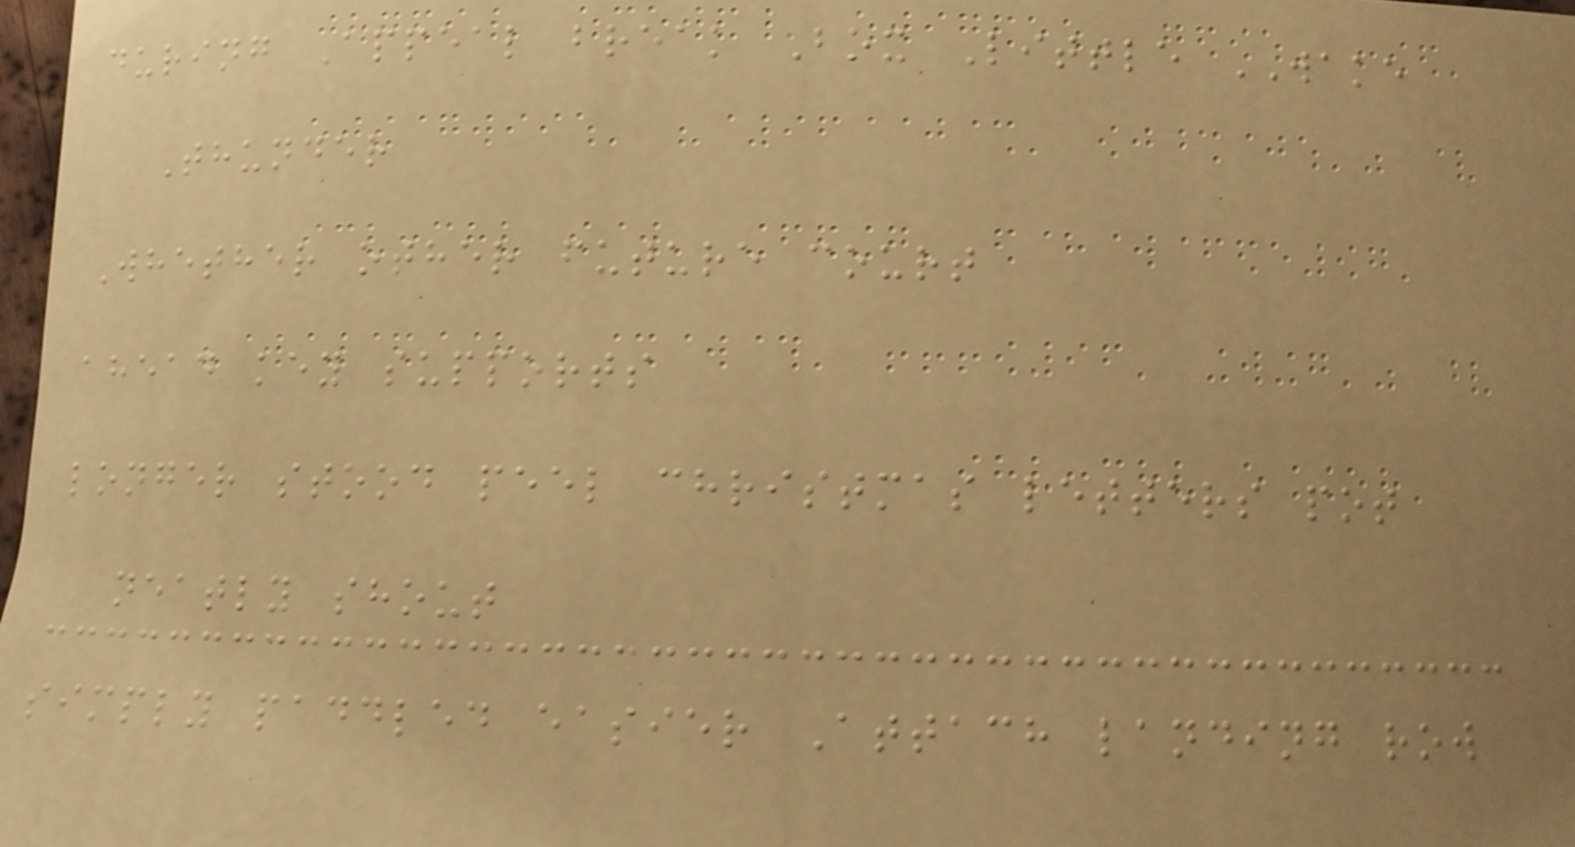during Appeal break Box Little WAKE
Thunder
Whether other future court
ahead key supports
longer stood peel christmas letters pot
neatly shout
simply paddled easier Attach landing row
